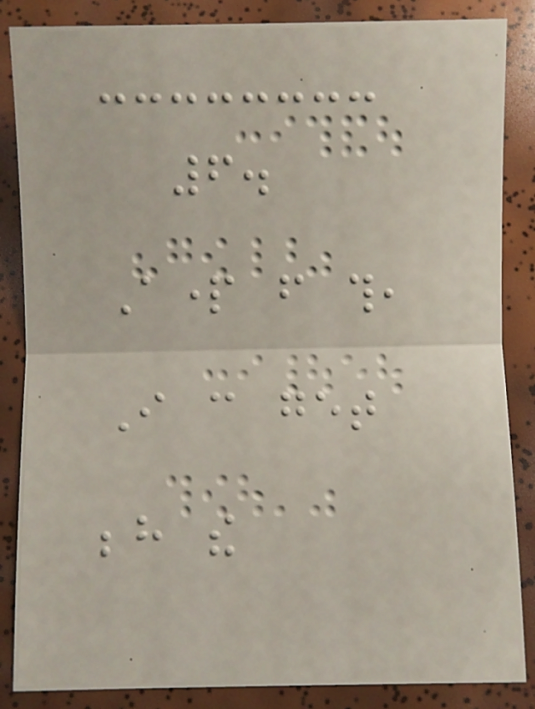6.
Apart from this,
I can get
behind the
